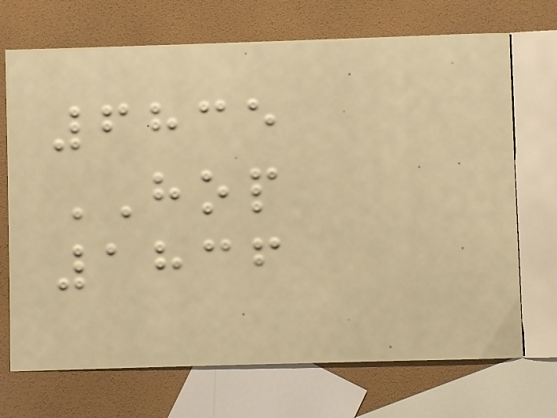6835
HOP
1836
